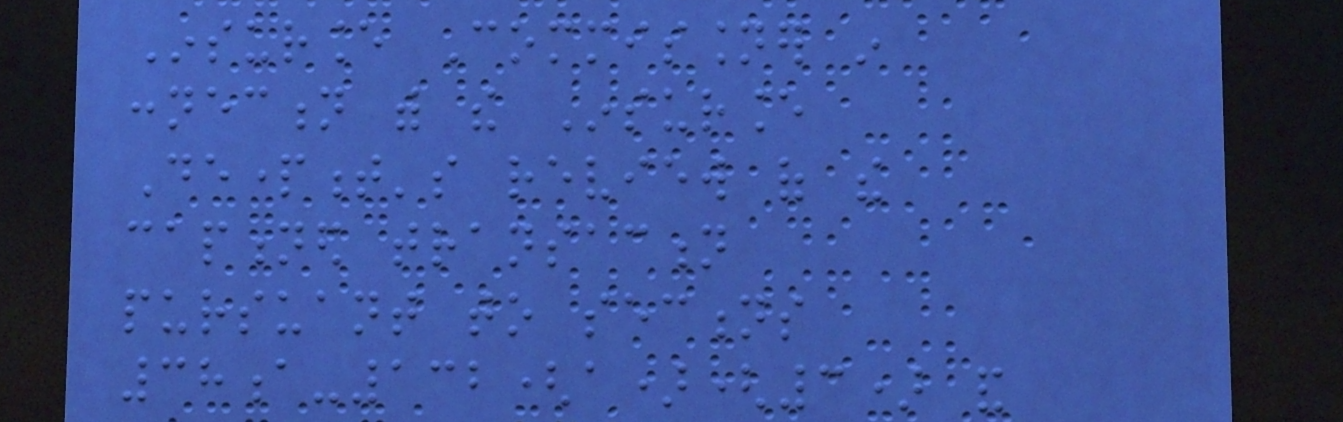Insurance Commissioner in
connection with the Insurance
Department's review of the
captioned transaction
pursuant to sections
38a-132(a)(3) and
